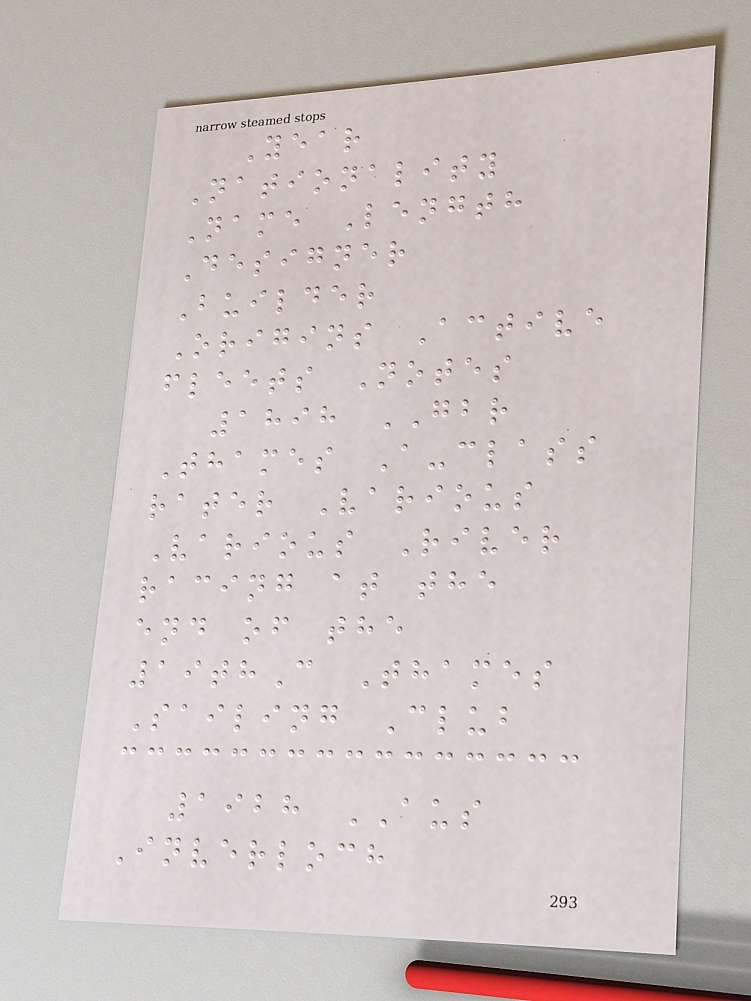Year
Nationality
Name Length
Designer
Builder
Origins Active
fleets Notes
1898 GBR
Thames A-class
rater Various
Various River
racing at the
end of the
19thC Thames
Sailing Club
1928 AUS
Inverloch
